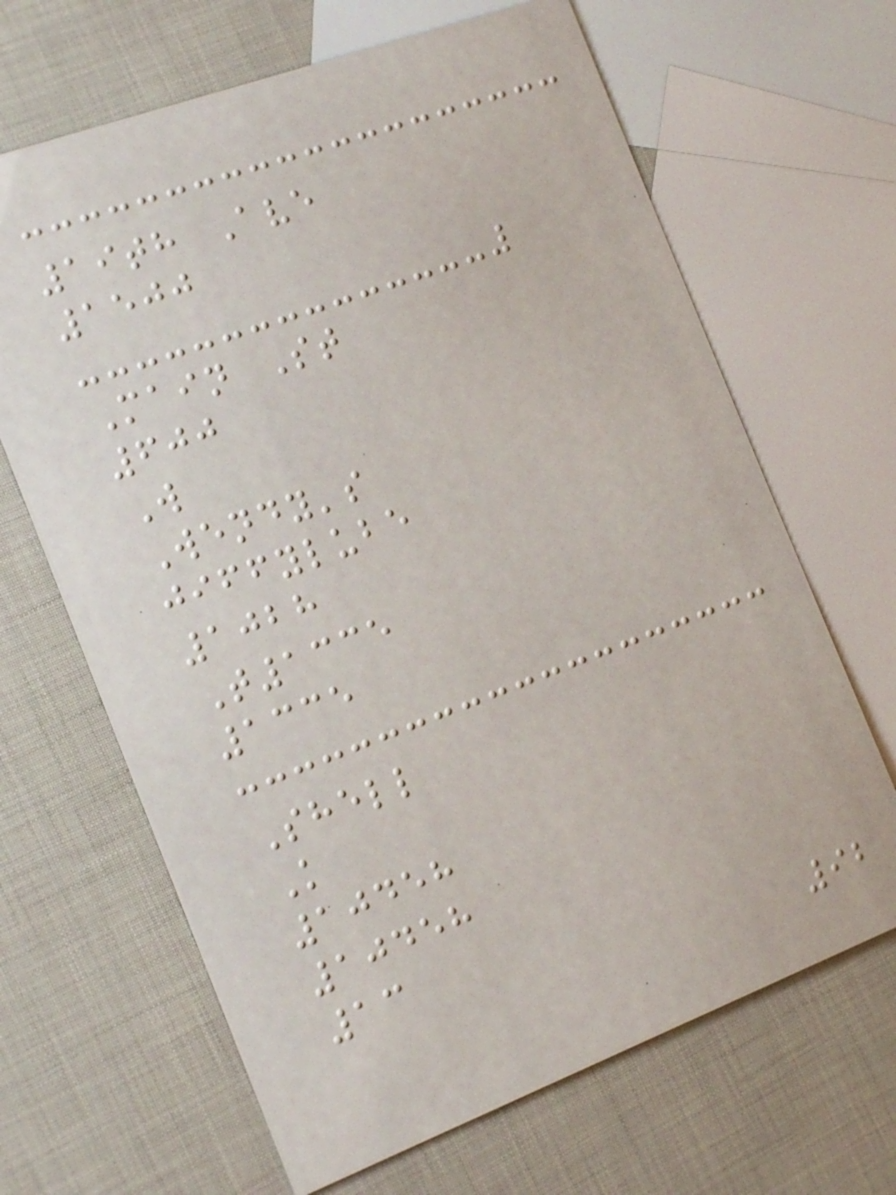19th Ave
1500
Main St
600
W
Wendy's
jiffylube
1028
T1335
1335
Shell
K
10458
10458
13
92
